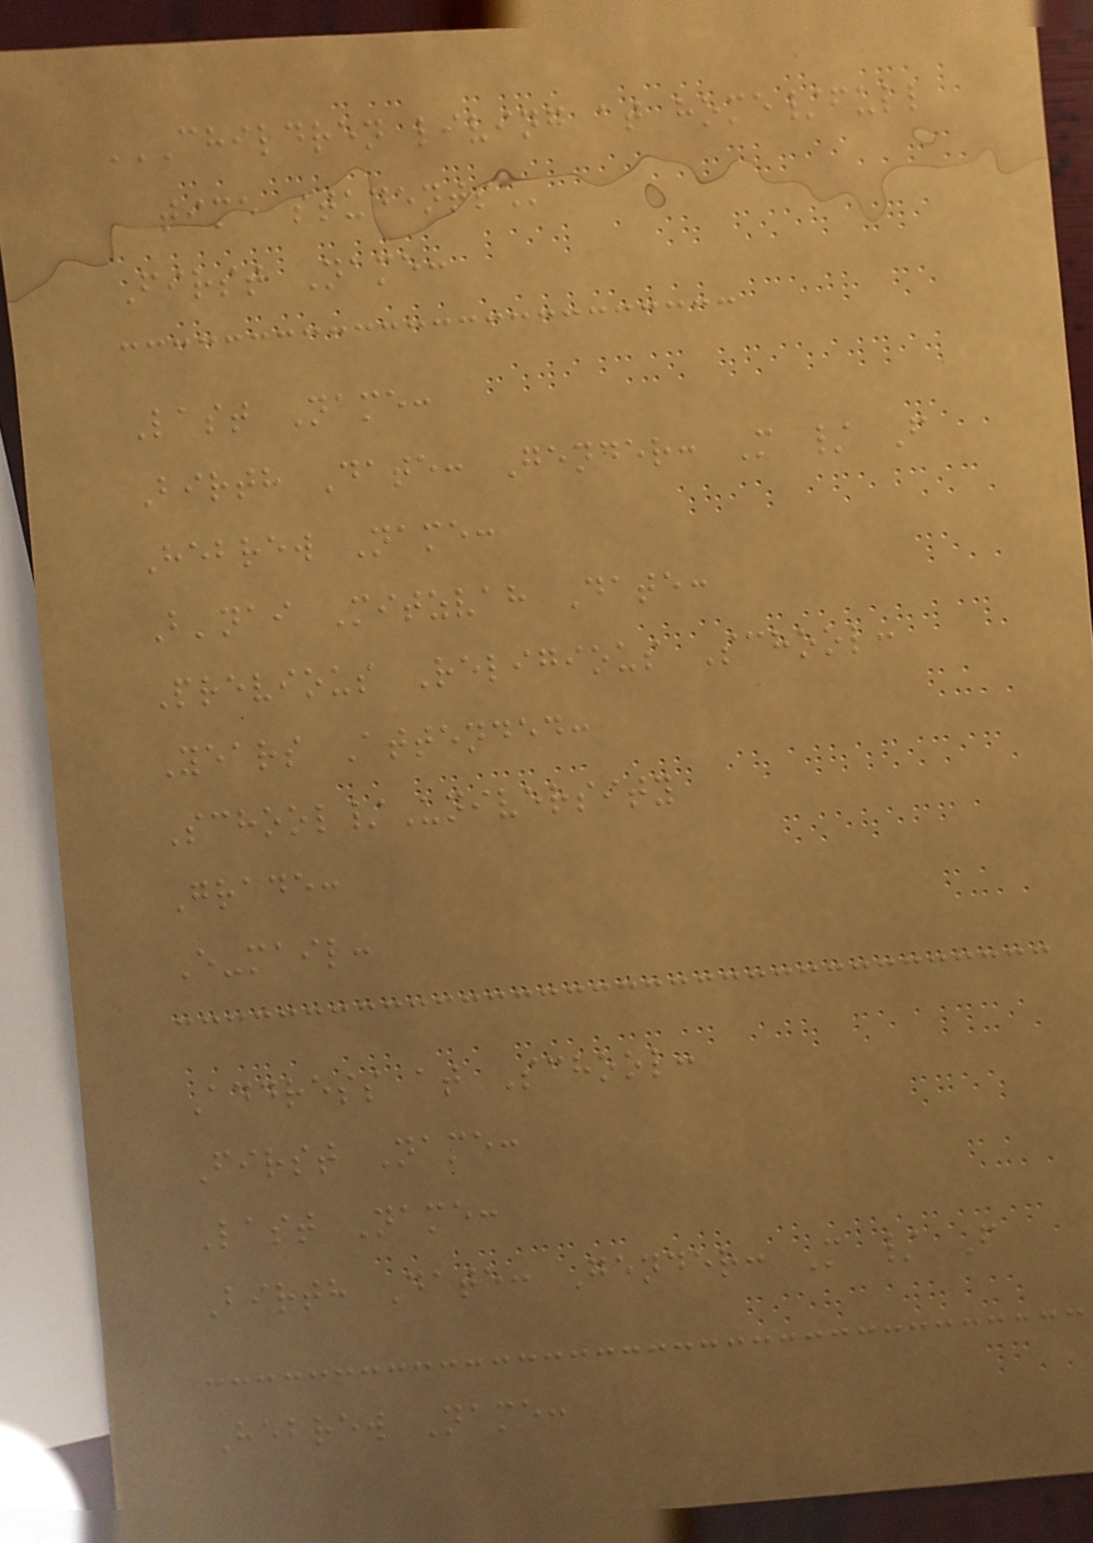CHILDREN LIVING AT HOME/FULL
TIME STUDENTS
First Name:
Last Name:
Birth Date: Gender: M / F
Hebrew Name:
B'nai Mitzvah Date:
Previous Religious School:
Years Attended:
School/University
Grade:
E-mail:
Address at School:
First Name:
Last Name:
Birth Date: Gender: M / F
Hebrew Name:
